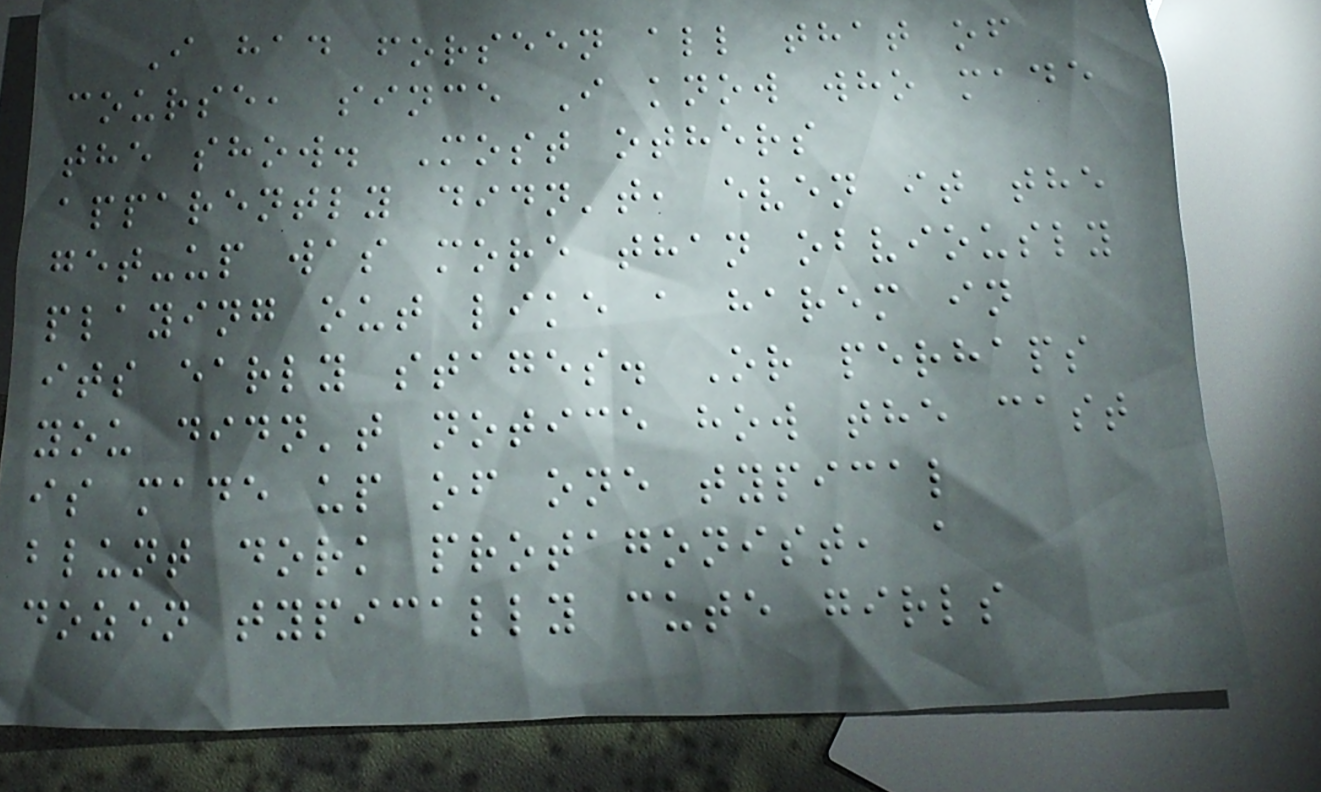I had forseen all that of
course, since I know who made
the show. Most others
apparently didn't, even it the
get-up was more than obviously
playing out like a harem in
its early stages. Or perhaps
you didn't notice how the cast
is made up of one typical
blunt dork protagonist, a
dozen typically cute girls
